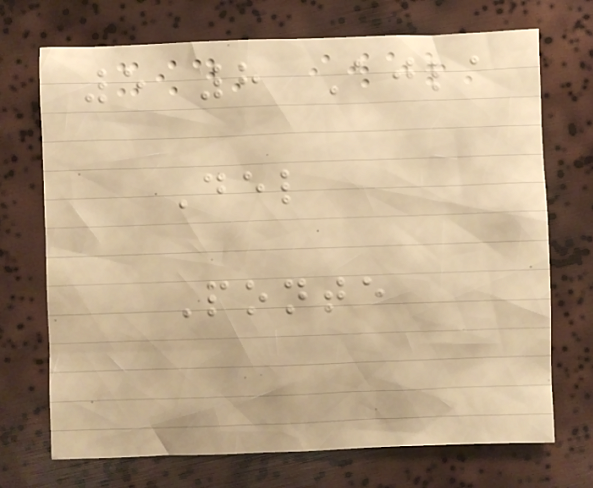5 8 Ajla
Del
Ponte
